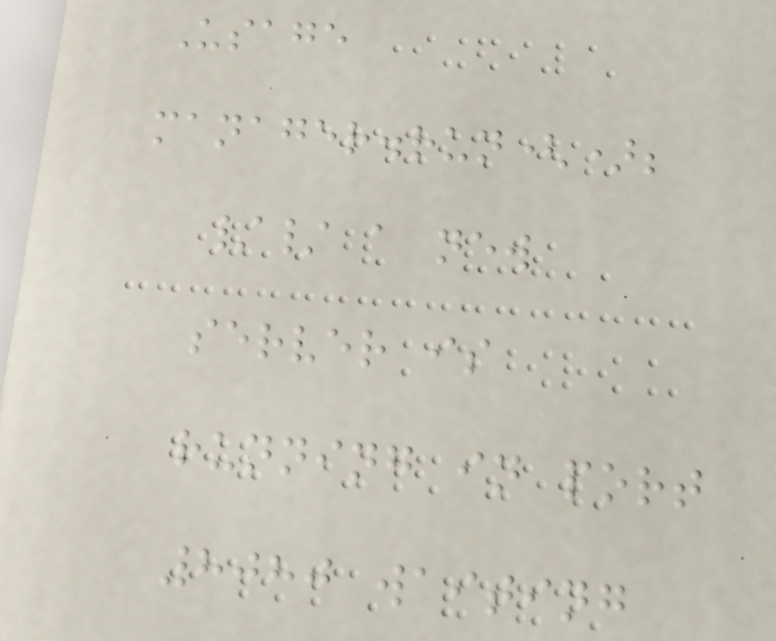Usage
manager.run();
// a new
server is
running in port
8080 waiting
